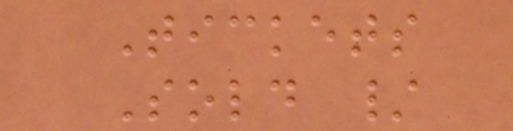Tickets
Sold /
